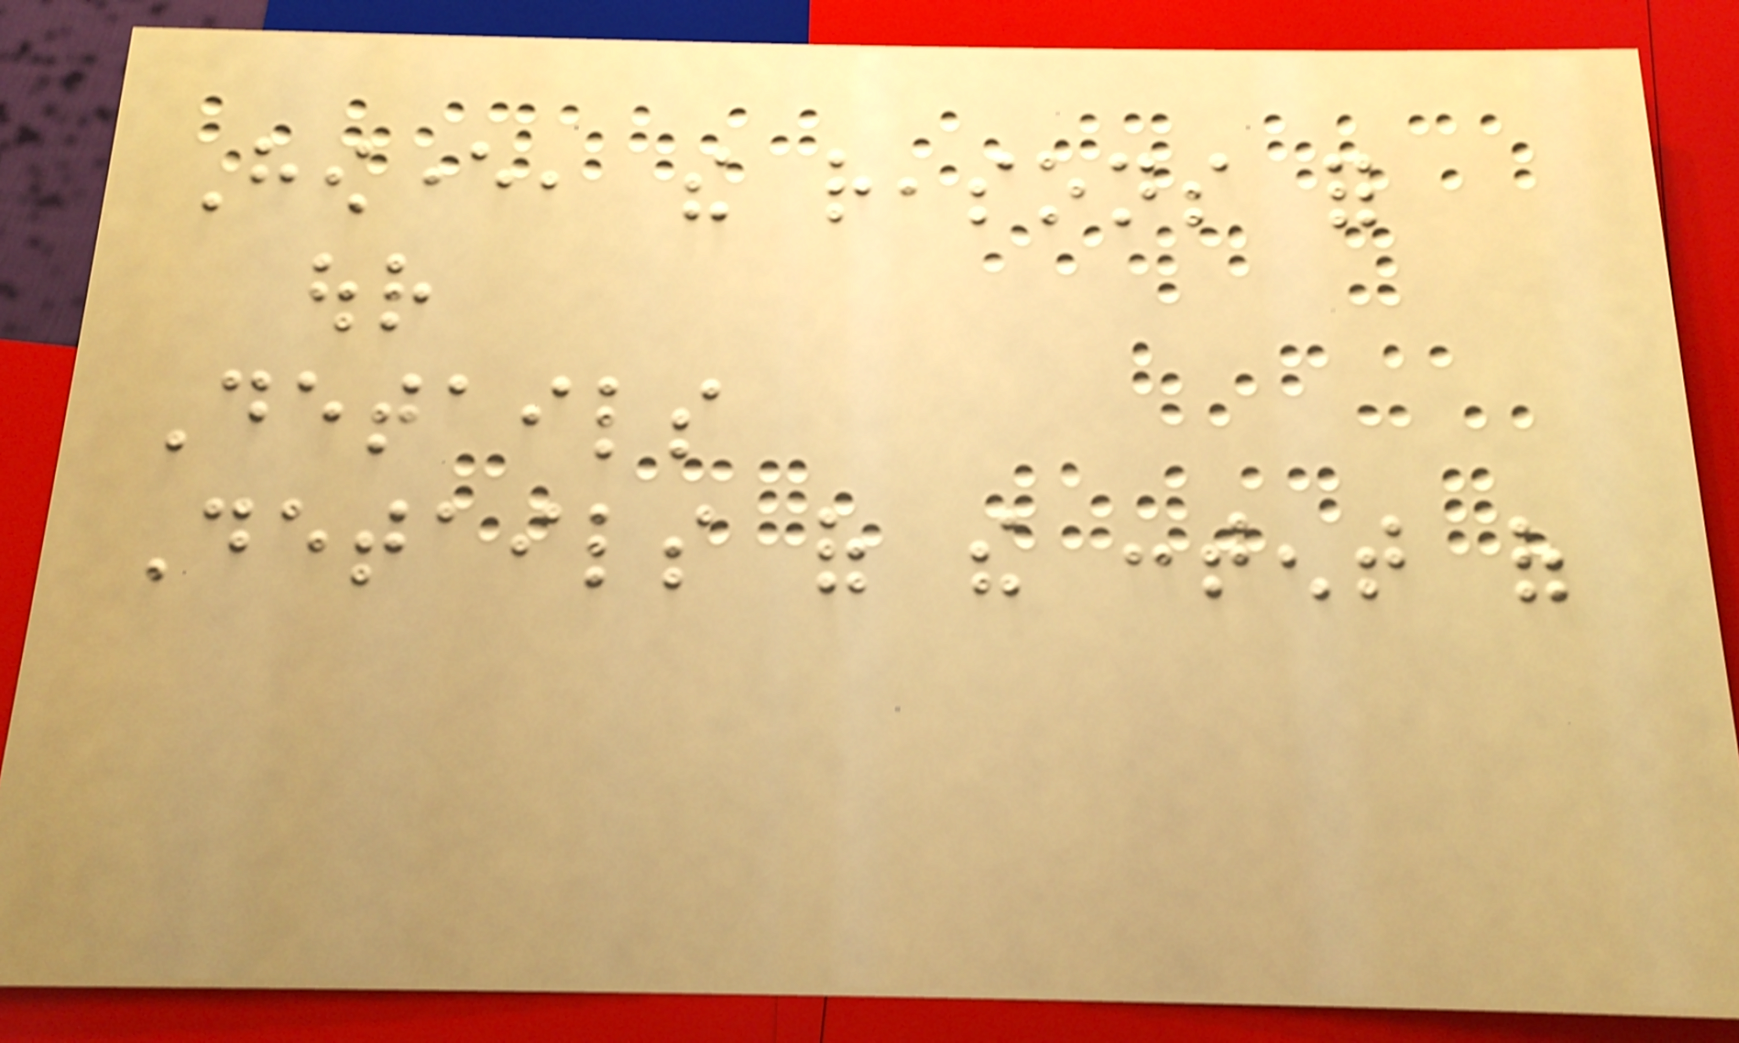However, the reasons for
our
Details
Details of the content of
